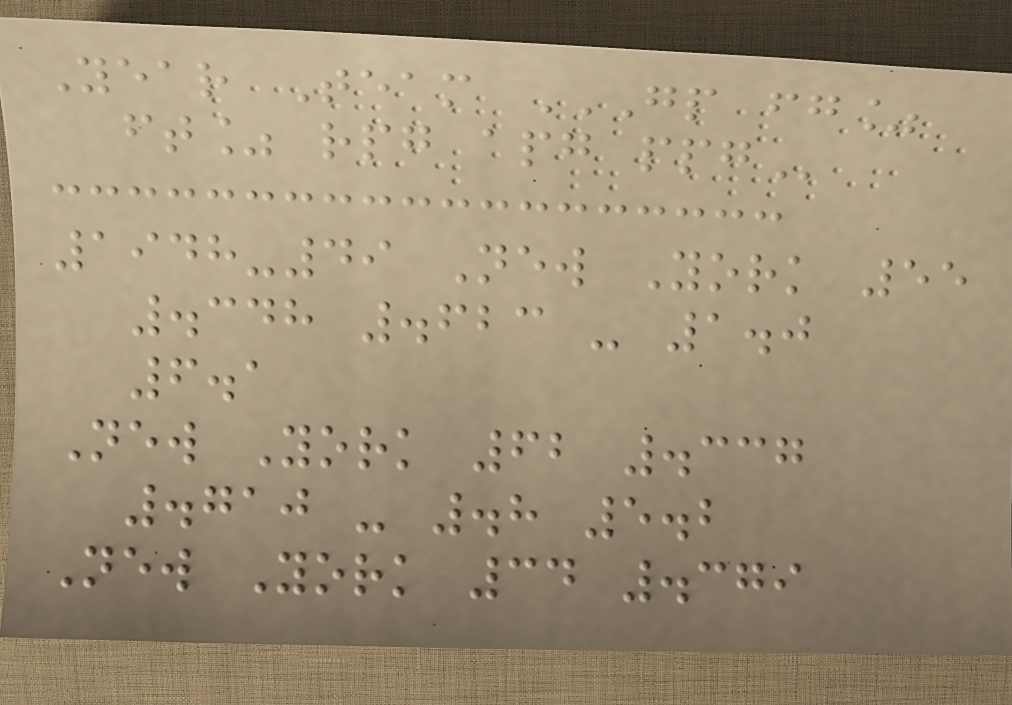Year Team GP FG%
FT% RPG APG PPG
1948-49 New York 55
.348 .623 - 1.0
6.1
New York 62 .337
.710 - .8 5.2
New York 34 .379
